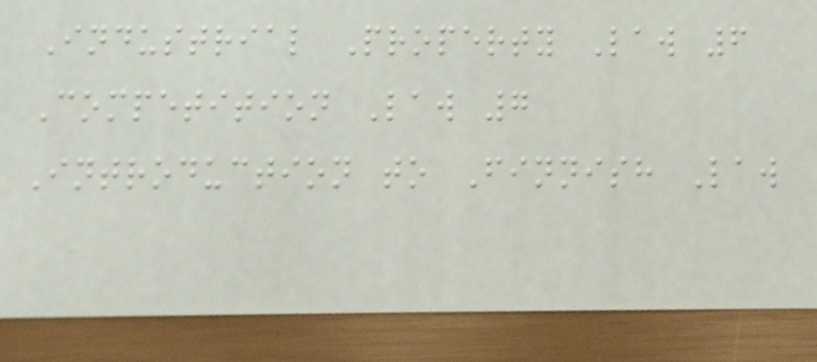Industrial Property Law 6
Competition Law 7
Introduction to Finnish Law
